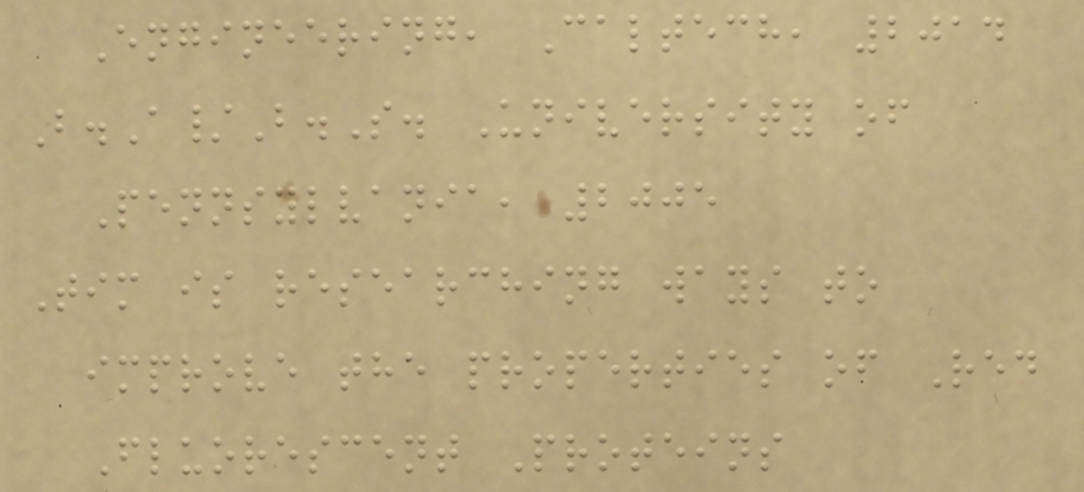Engineering, Caltech, 2014
B.A/B.S. University of
Pennsylvania, 2005
Tim is researching ways to
improve the properties of Red
Fluorescent Proteins
